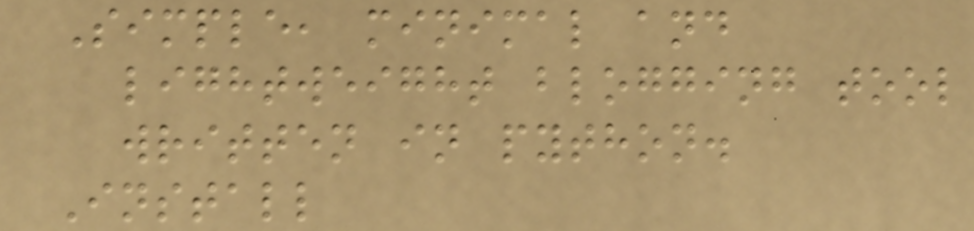Simple, minimal and
lightweight blogging tool
written in python.
Install
